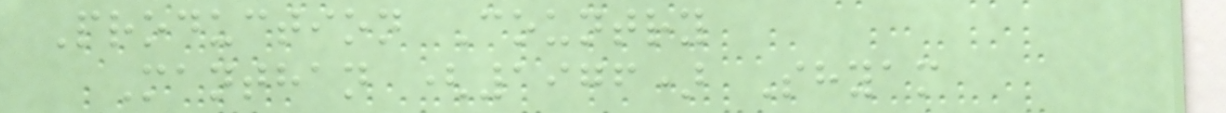Production Country
Manthan (1976) Shyam
